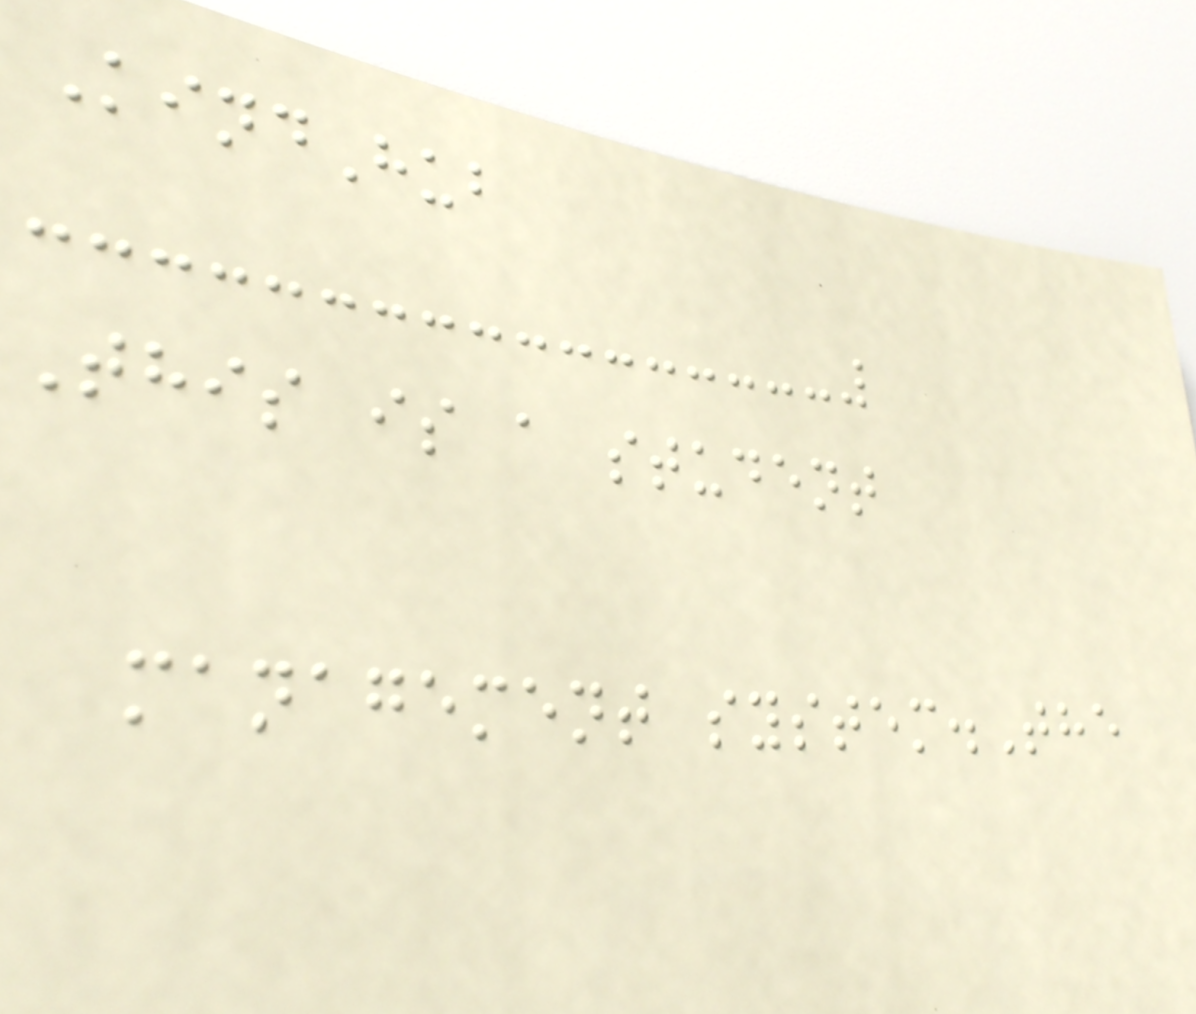KindHub
This is a student
management system.The
